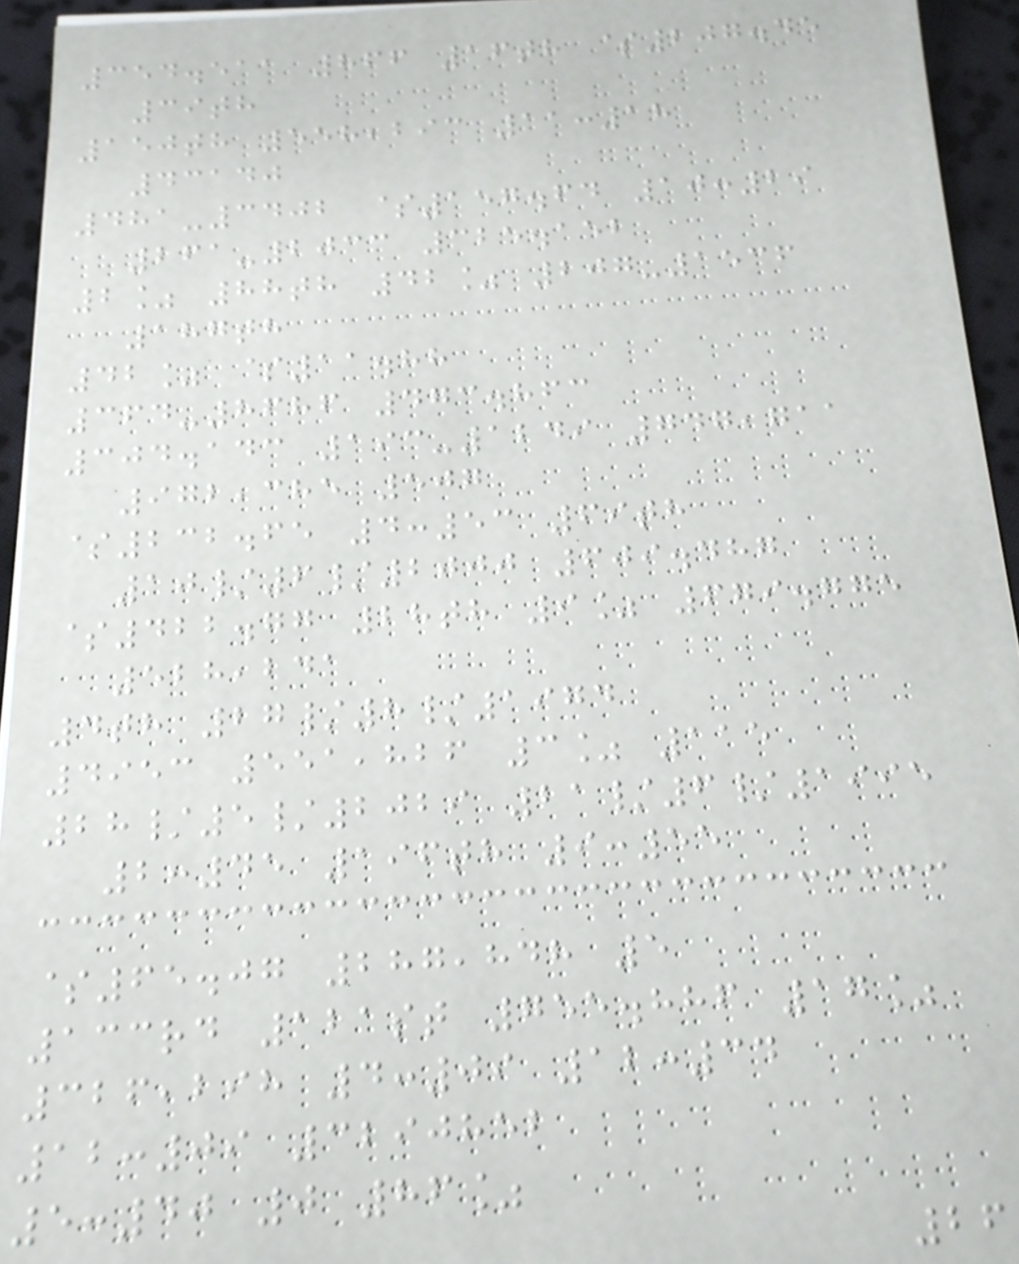354.511 866 16th $207.45
39th
150th 558,293 11:18
43140
481-3402 $157.64 10:29
261-2033 325.152
2% 88th 42% 207-1536
187th
42% $11.88
364-8686 473.863
304.143 193-1249 747,711
972,385 507
$232.65 4:53 69th
10/6/2000 609.487
$422.77 28th 9% 679.775
528,241
4th 27/8/1974
4953 551,826 3% 115
28/5/2029 21/6/1995
2:45 196th 9:55
$65.07 287,848 5
133rd 121st 755.886 17%
326,298 4:09 12:34
12:09 3290852
5:40 0 86%
26
